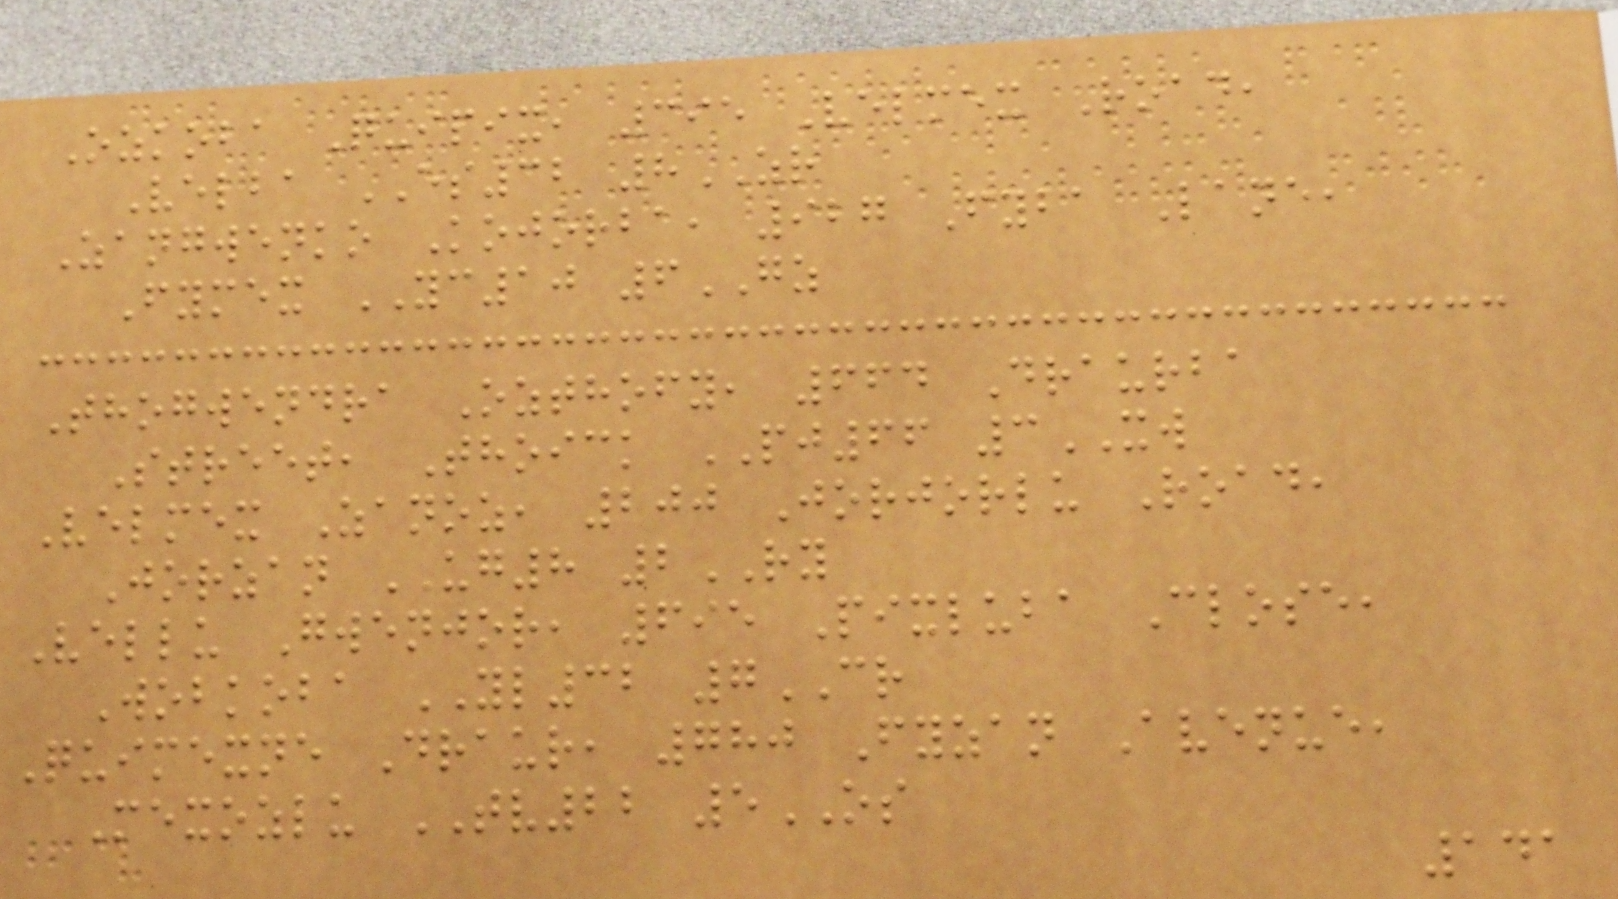Ozkoba Quipix, 395 Velmex Road,
Velba ES32 8ZR
Zangwenko Kojorba, 927 Fyba Lane,
Fymex YC10 6GZ
Thogwendra Ozthofy, 664 Draurba
Street, Thoick PJ66 3XW
Velmex Zanoz, 200 Jorjorlu Road,
Jorzan UG8 2RY
Vellu Gwenjor, 695 Pixluba Close,
Wobkoba YL32 7CR
Quimexne Draur, 780 Fyzan Avenue,
Mexozlu TV22 5OS
141
